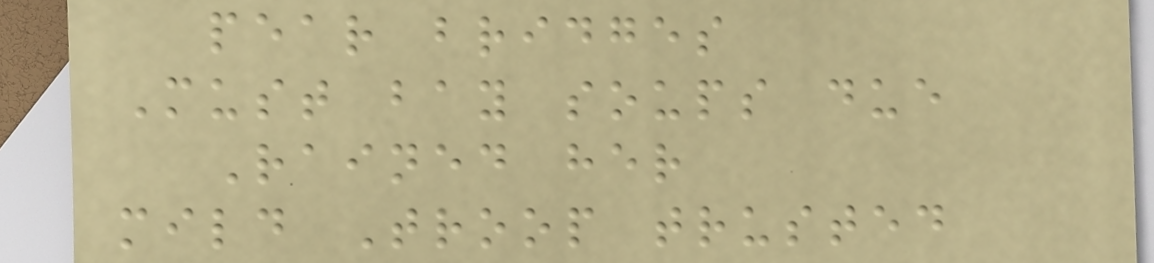pear bridges
Must bay soups due
Rained her
mild Troop trusted
